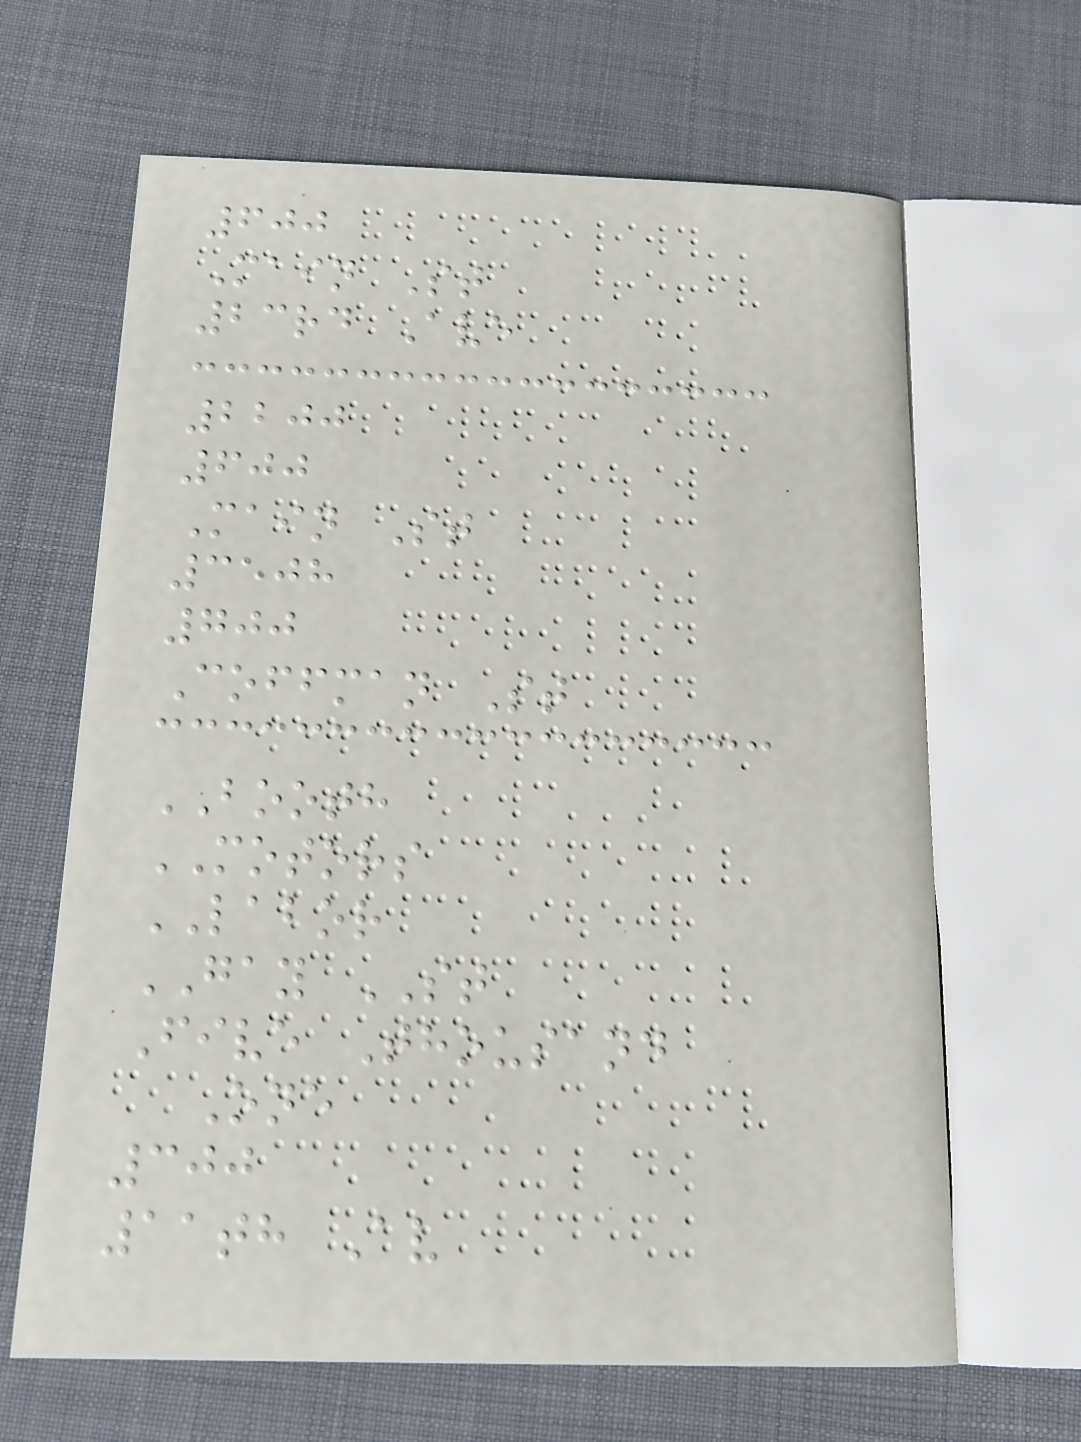600
Main St
23rd Ave
2200
600
Main St
3508
700
Coffman St
BOOTH
MOTORS
LABOR
GAY ST
Five Thousand
One
300
11th Av
